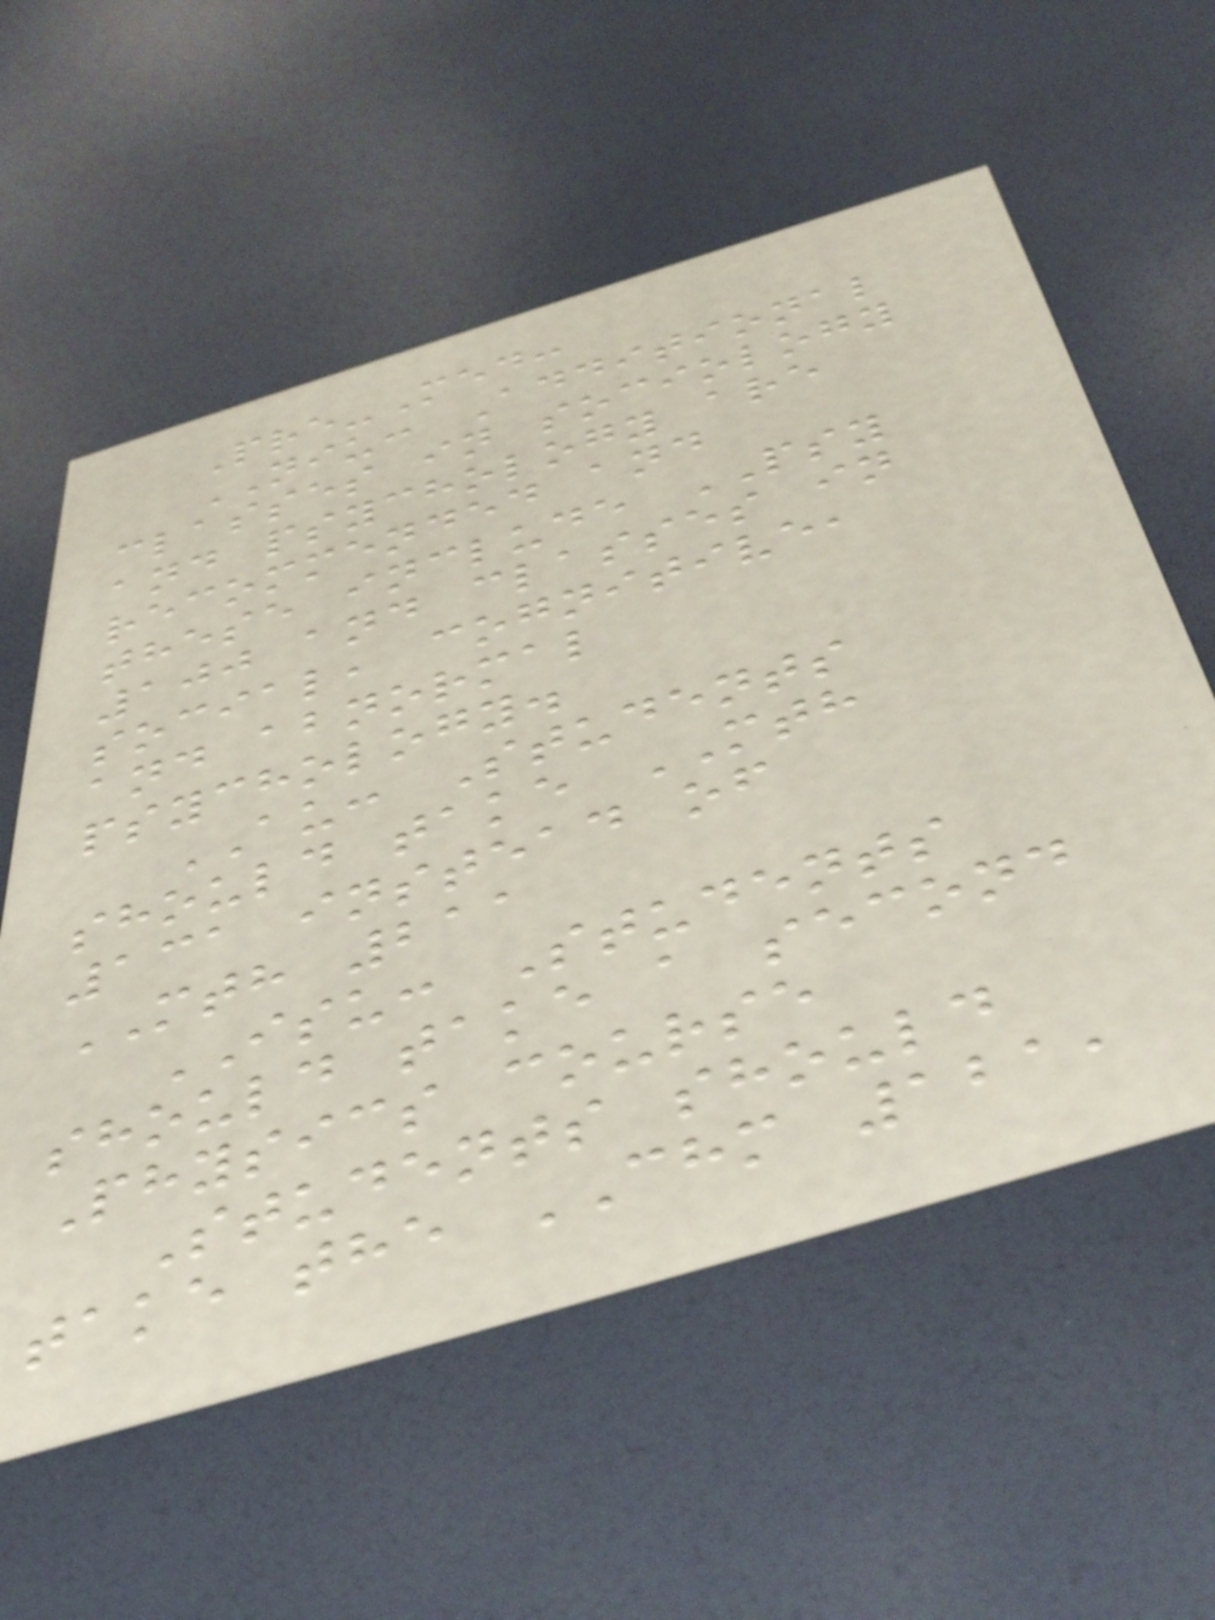Pre-Med:
NIU: Additional
classes in sociology
and psychology are
recommended and
these include PSY
100 and classes in
social, cognitive,
and abnormal
psychology.
AU: Students
should take MTH
131 instead of
MTH 211
ISU: Students
should take a second
Physics course
Students should
take the CHM 121,
